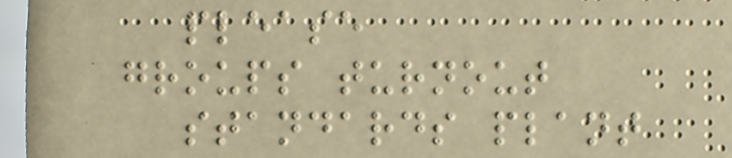please
groups turnout
standards plant
